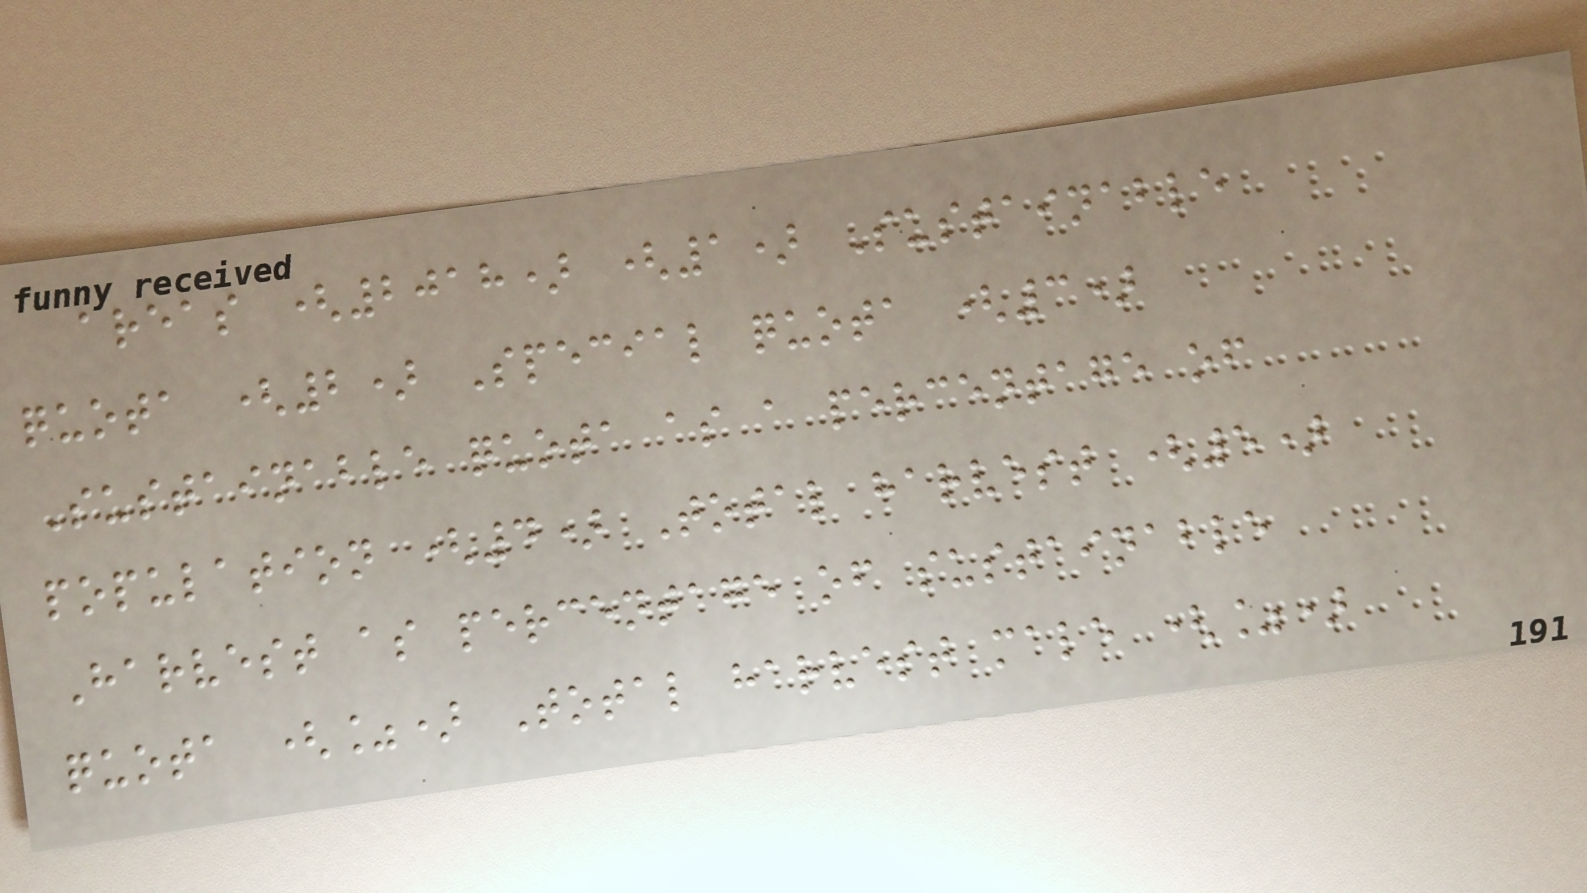areas (2018) (1) Sustainable
quota (2) Special quota (3)
Sustainable quota as a percentage of
population (4) Total harvest (5)
Harvest as percentage of sustainable
quota (%) Total harvest male (%)
